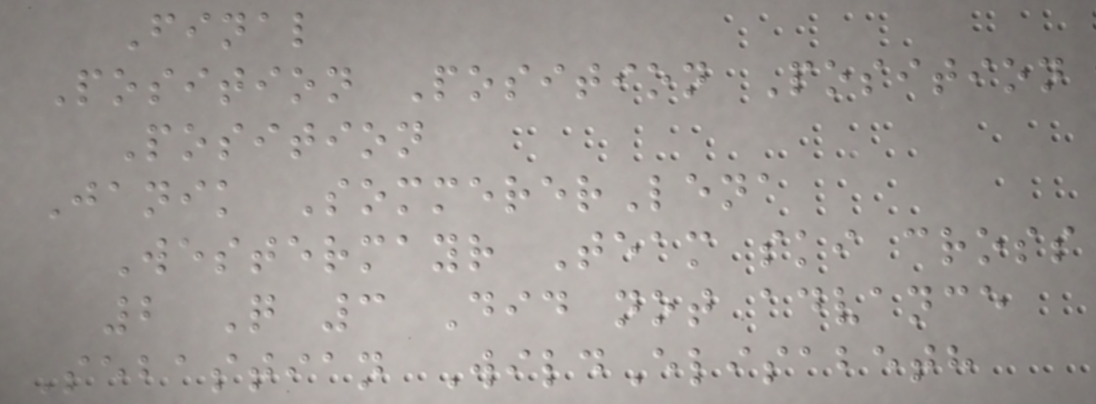Final
Position Position Position
Position
Janik SommererLena
Westermayr Team ski cross
2 Q 3 Did not advance
Sebastian WildElisabeth
